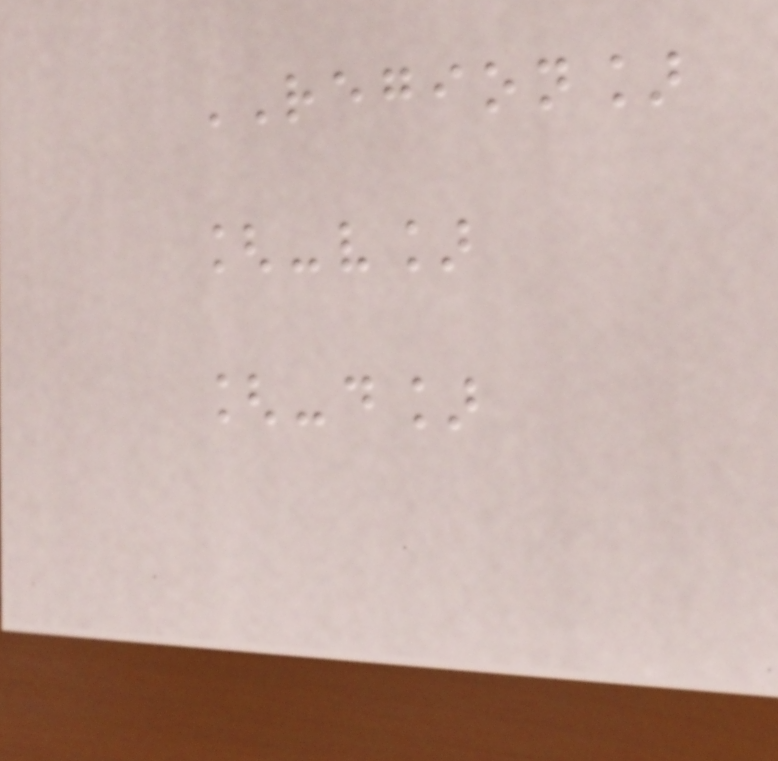REGION]
[-v]
[-d]
